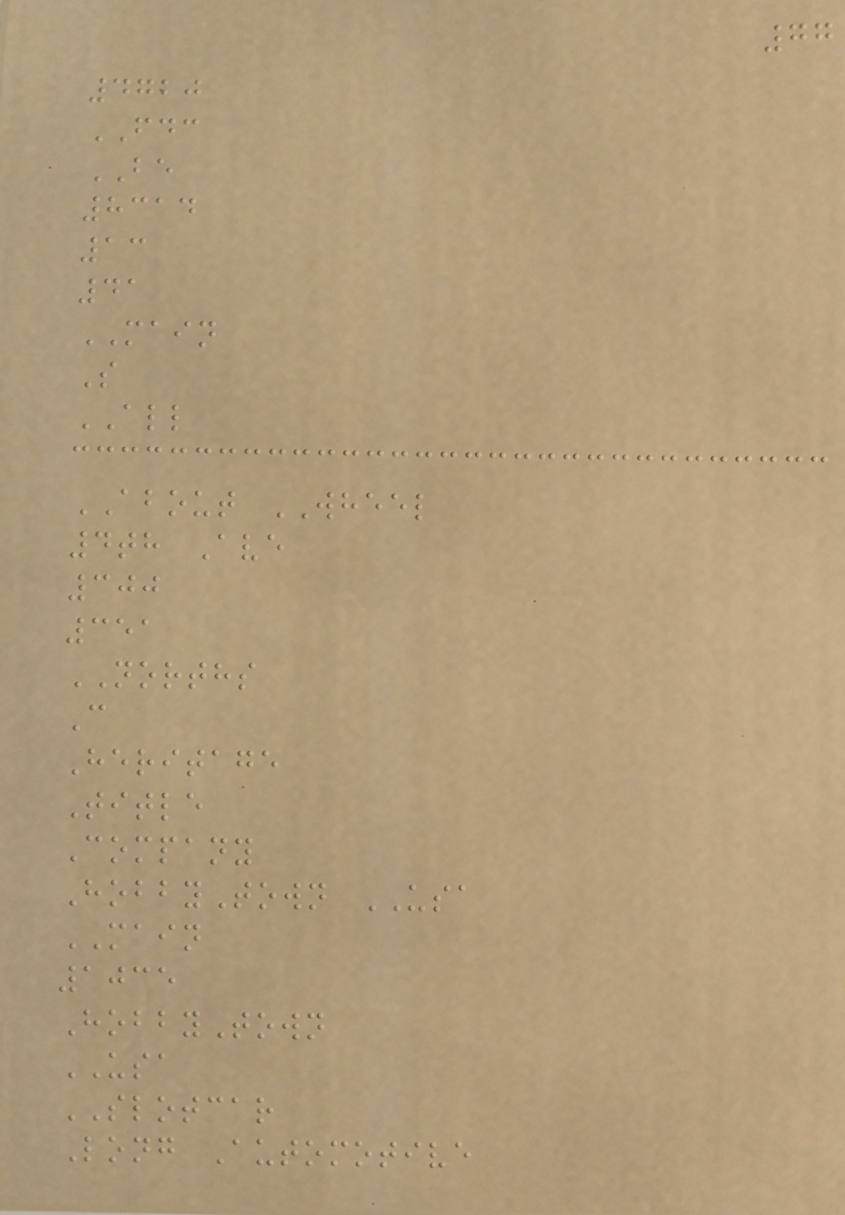77
4720
FDC
BE
8314
13
41
MAIN
S
ALL
ABOUT WHEEL
4th Ave
300
351
NORTHS
C
Heritage
Title
Company
HobbyTown USA
MAIN
1035
HobbyTown
USA
SLOTCAR
Long Automotive
